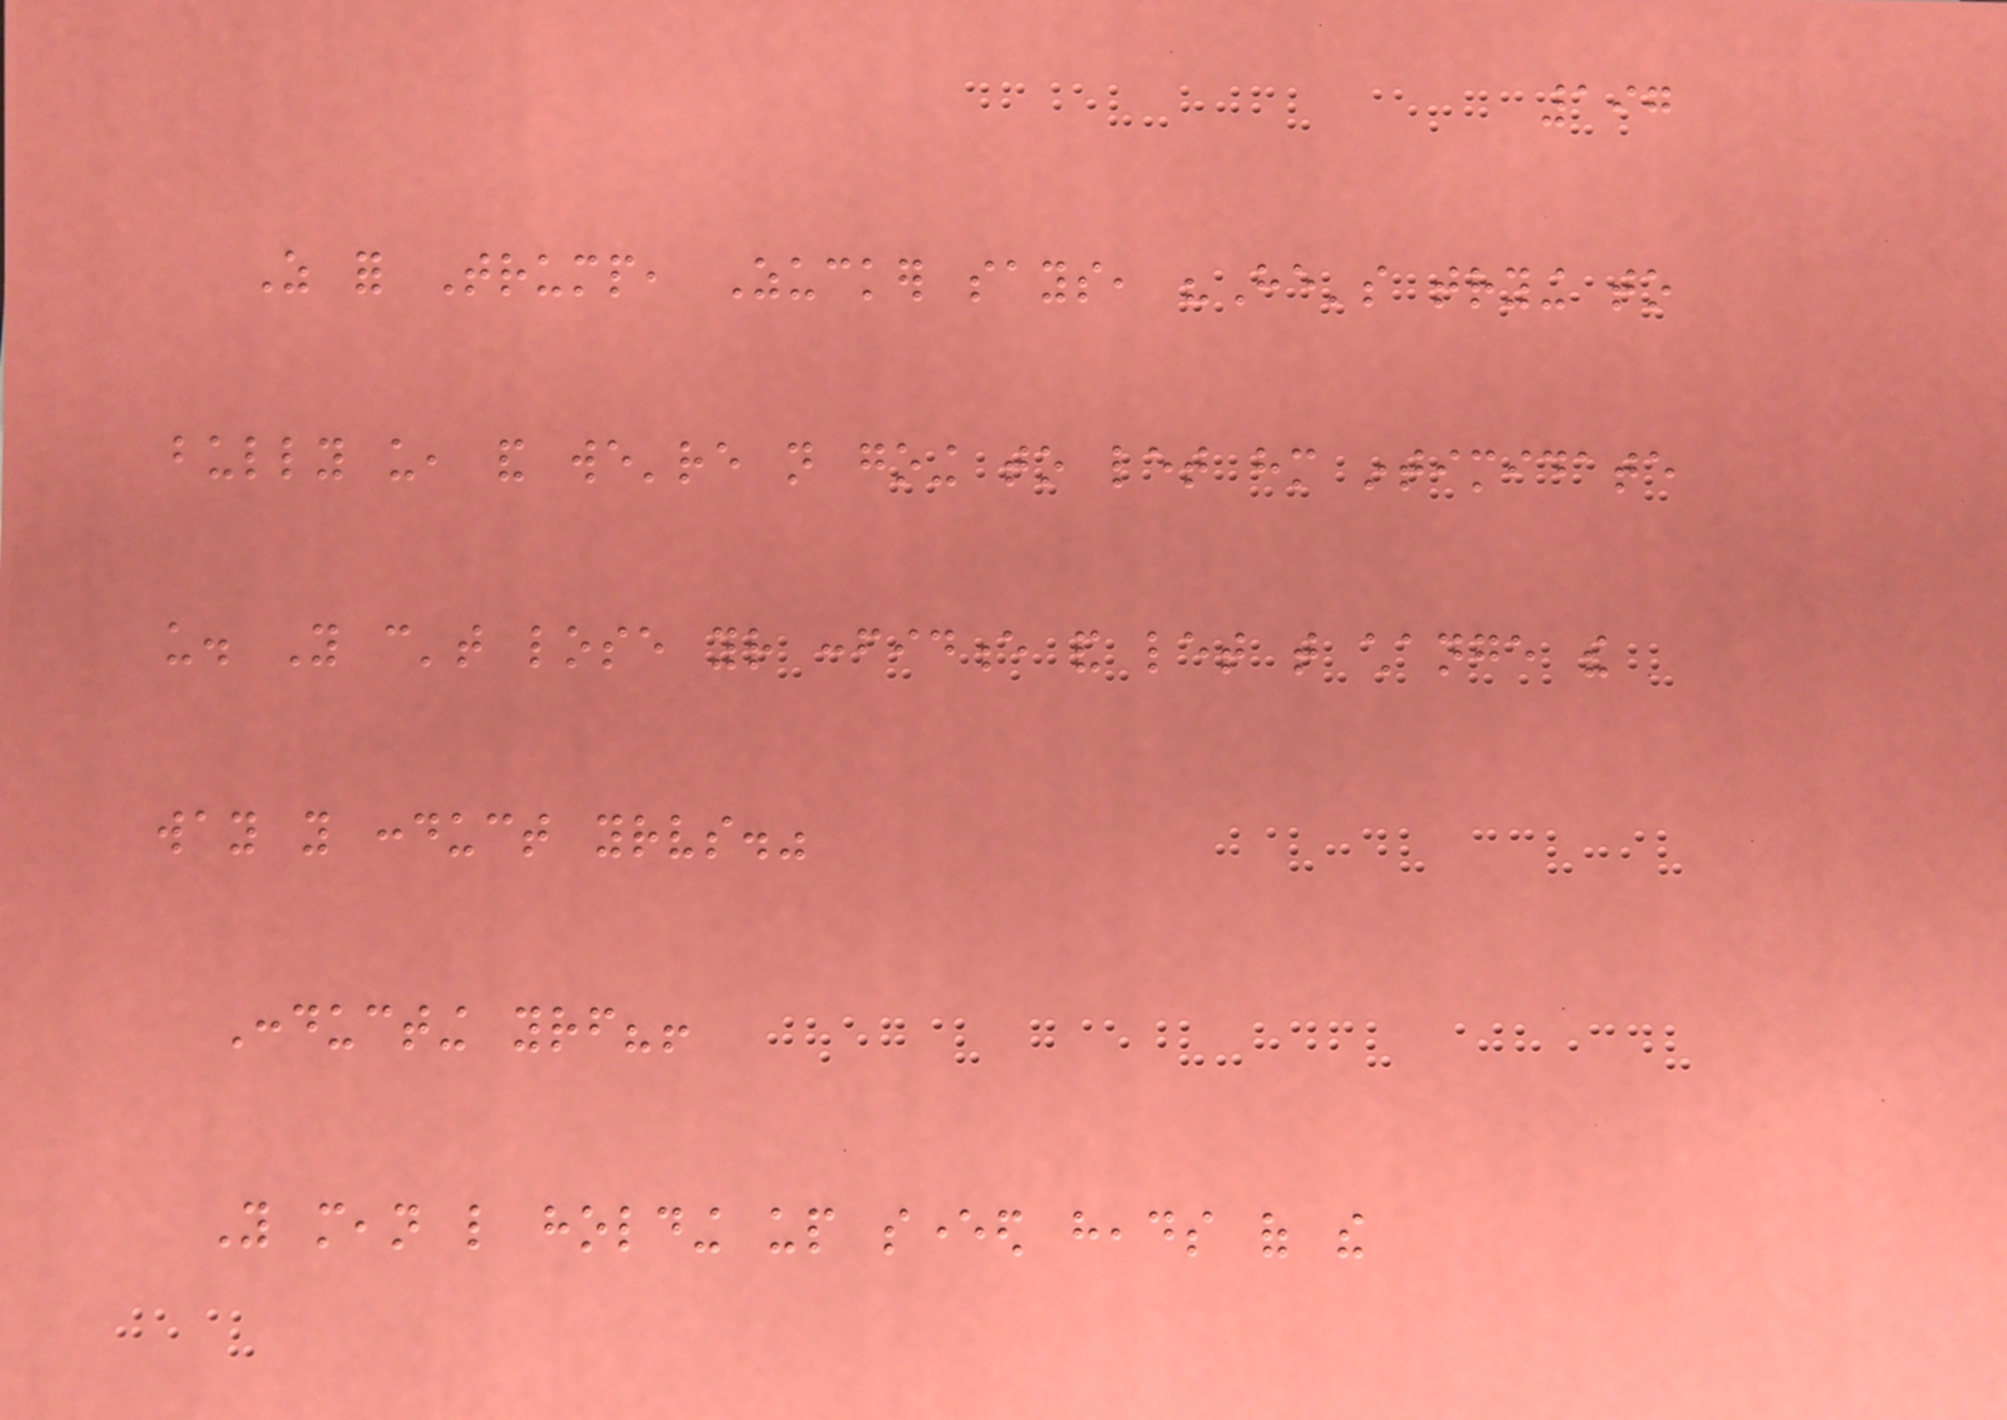197
As for Trump, Zucker says, "He's trying to
bully us, and we're not going to let him intimidate
us. You can't lose your confidence and let that change the
way you conduct yourselves."
Conducting yourself?!
You mean like holding up severed heads of the
